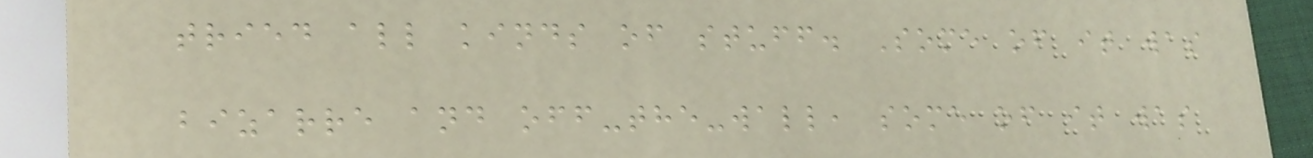tried all kinds of stuff. Some of it was
bizarre and off-the-wall, some of it was
